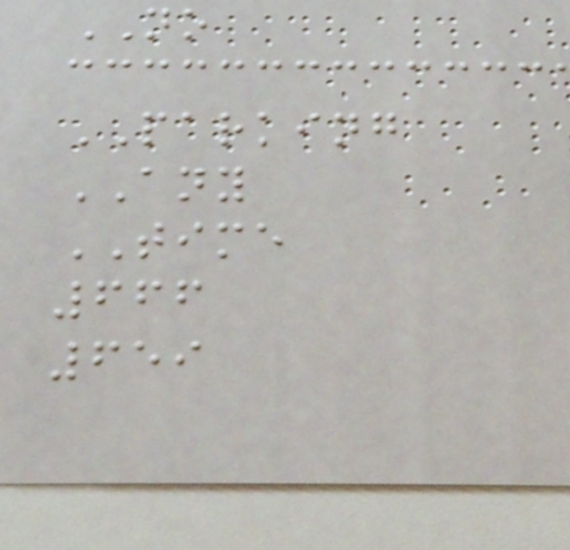NO
PARKING
ANY
TIME
666
659
